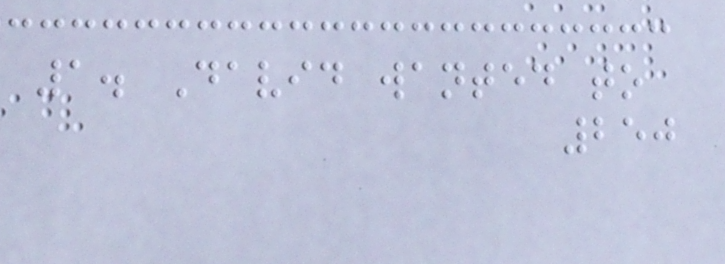1. David wanted to
250
